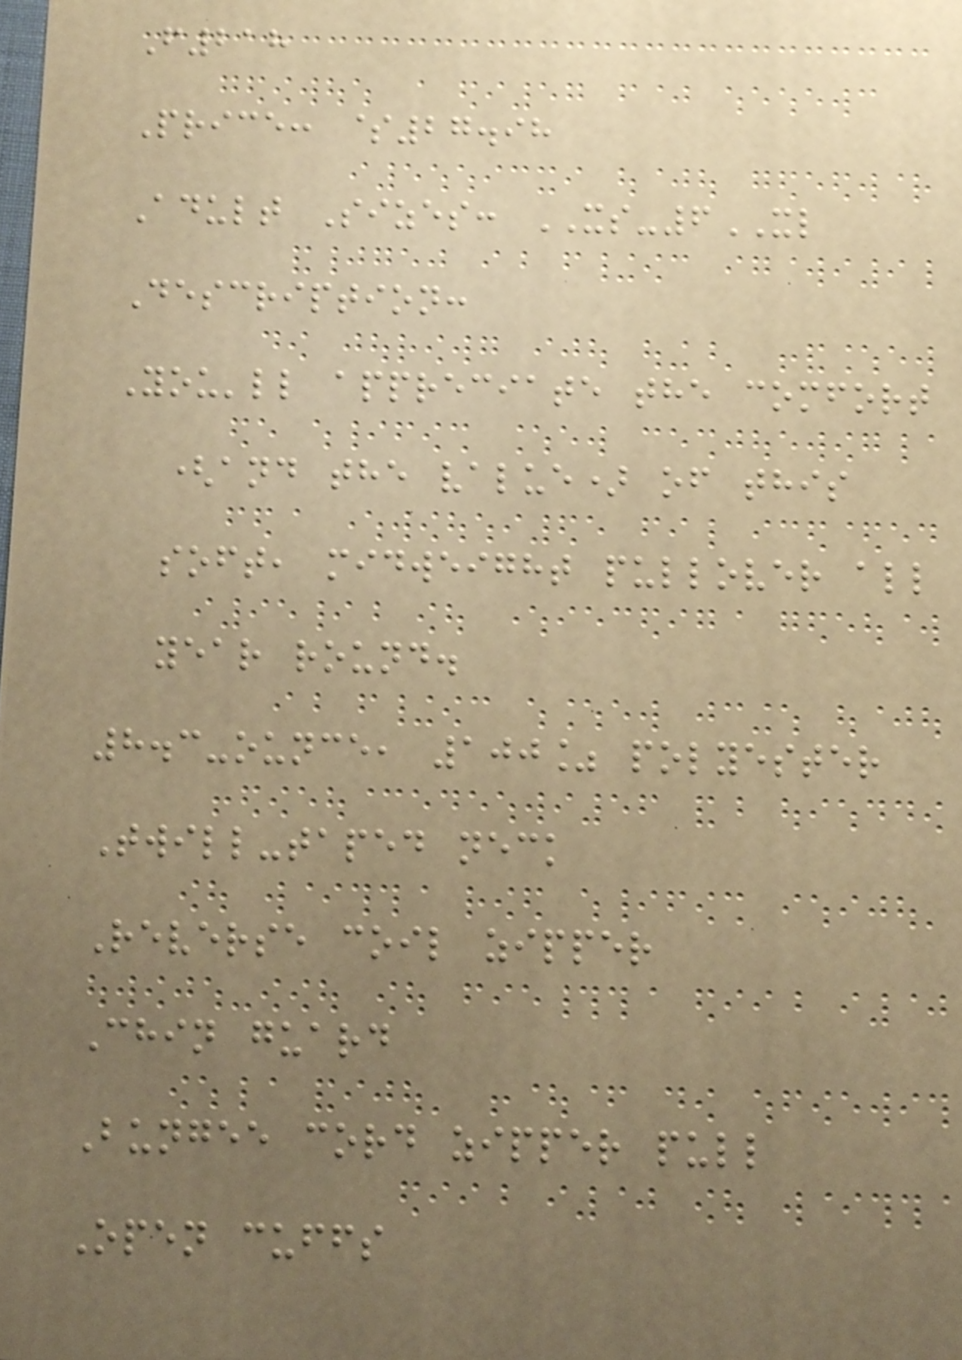F218
Price: $27.98
Adult Sizes: XS-6XL
Description:
You'll appreciate the comfort
(and the value) of this
soft, midweight pullover all
year round.
8.3-ounce, 100% polyester
Twill-taped neck
Reverse coil zipper
Chin guard
Bungee cord zipper pull
Open cuffs
